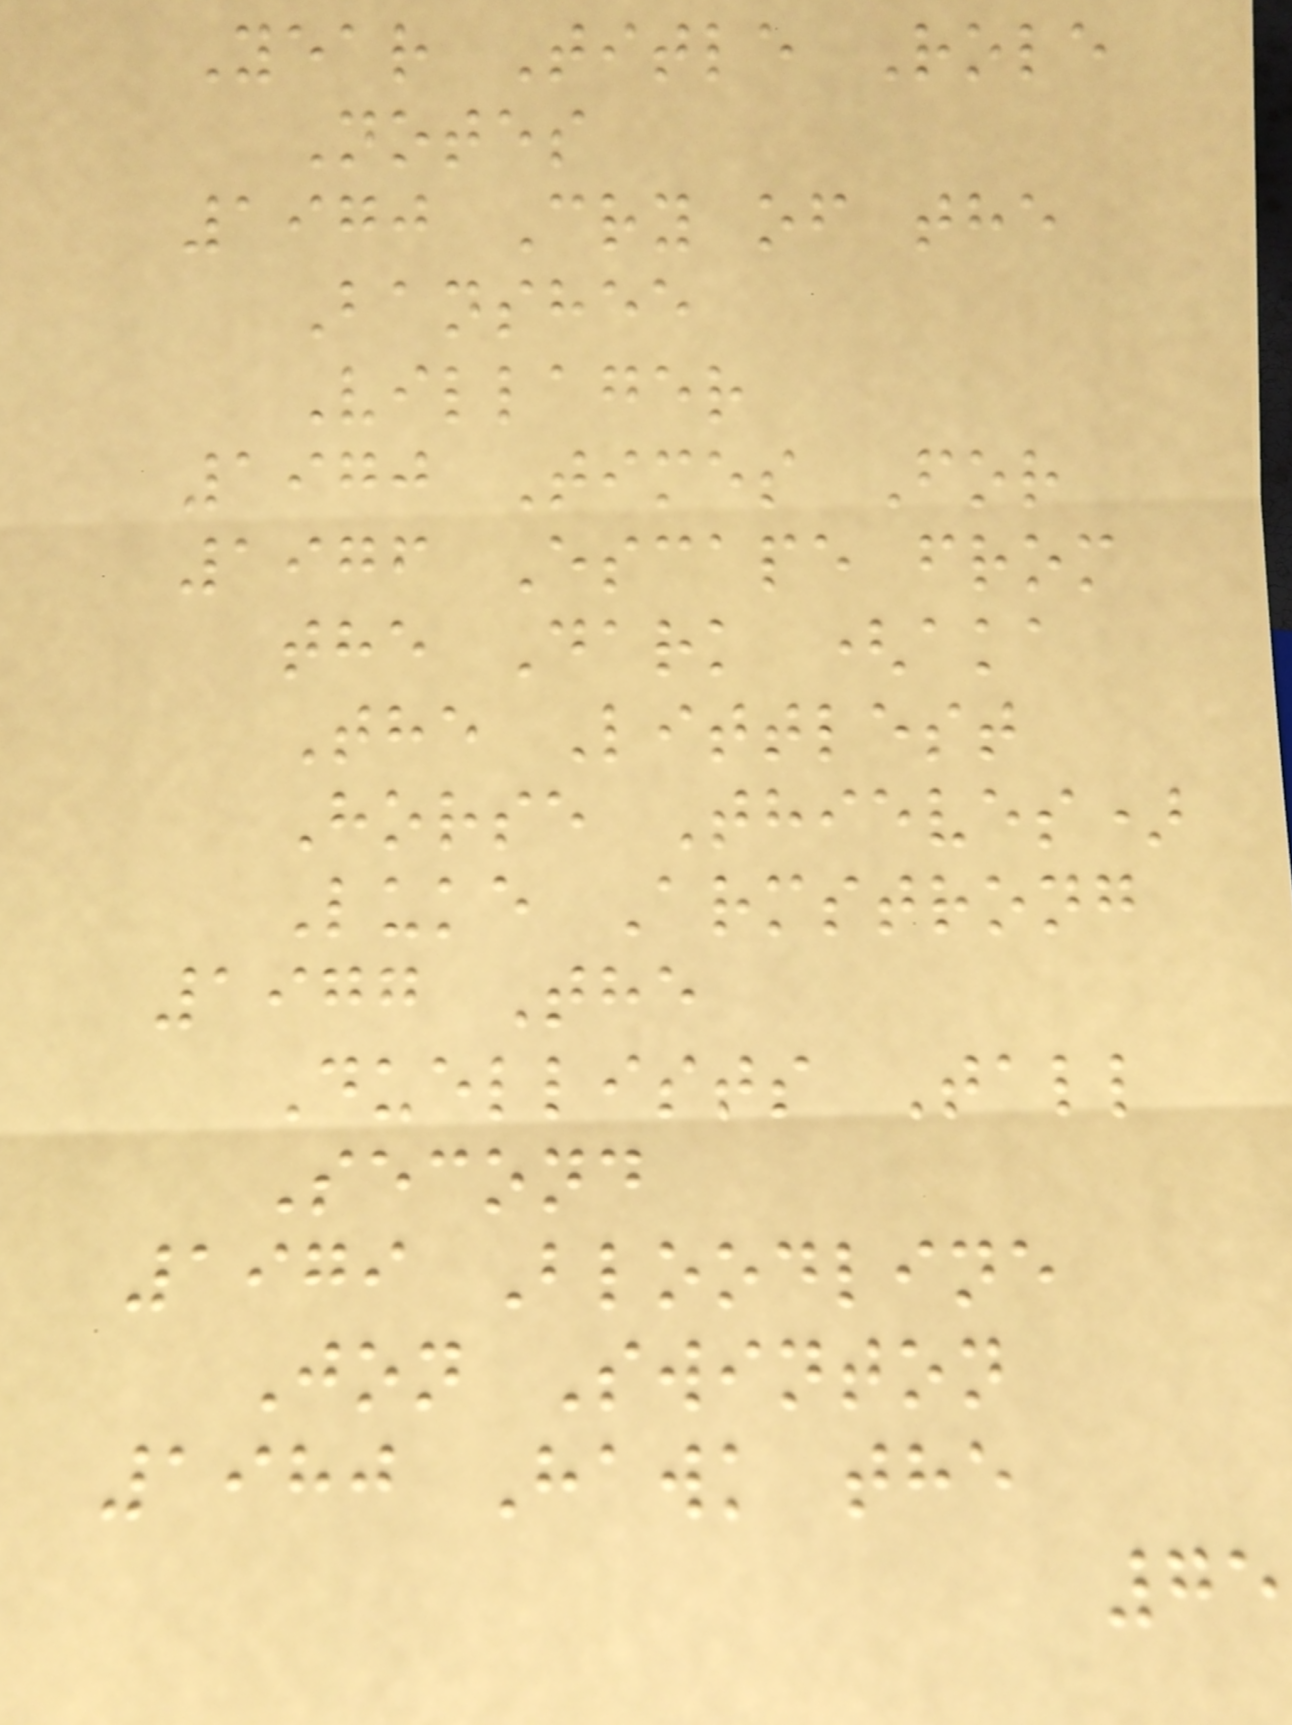Year Title Role
Notes
1970 Cry of the
Banshee
Villager
1970 Times For
1976 Escape from
the Dark (aka
The Littlest
Horse Thieves)
Luke Armstrong
1977 The
Duellists Tall
Second
1979 Bloodline
Jon Swinton
1980 Hawk the
75
